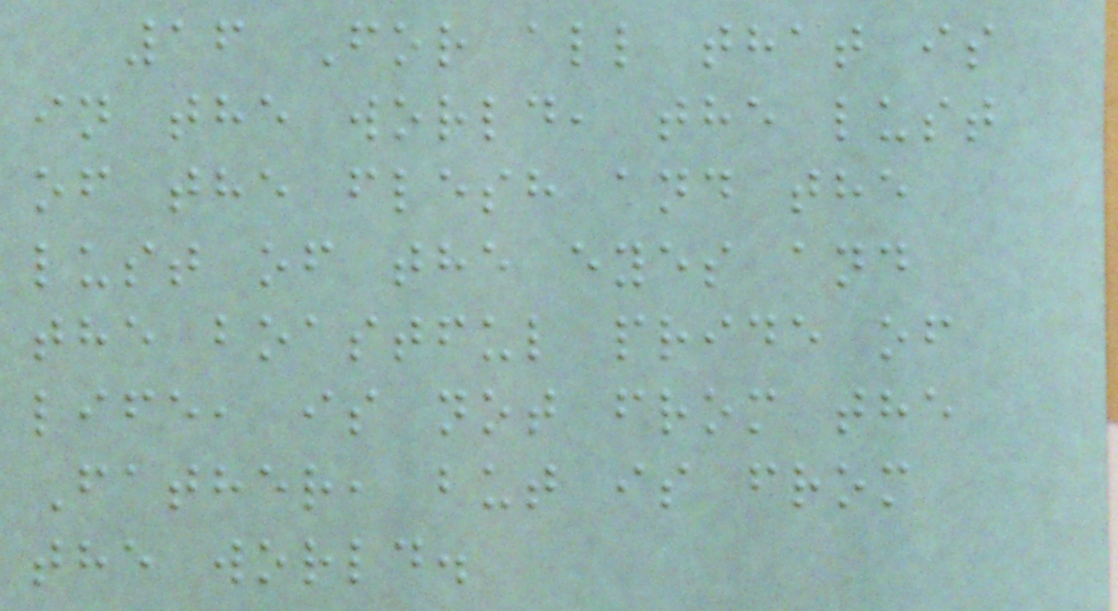16 For all that is
in the world, the lust
of the flesh and the
lust of the eyes and
the boastful pride of
life, is not from the
Father, but is from
the world.
